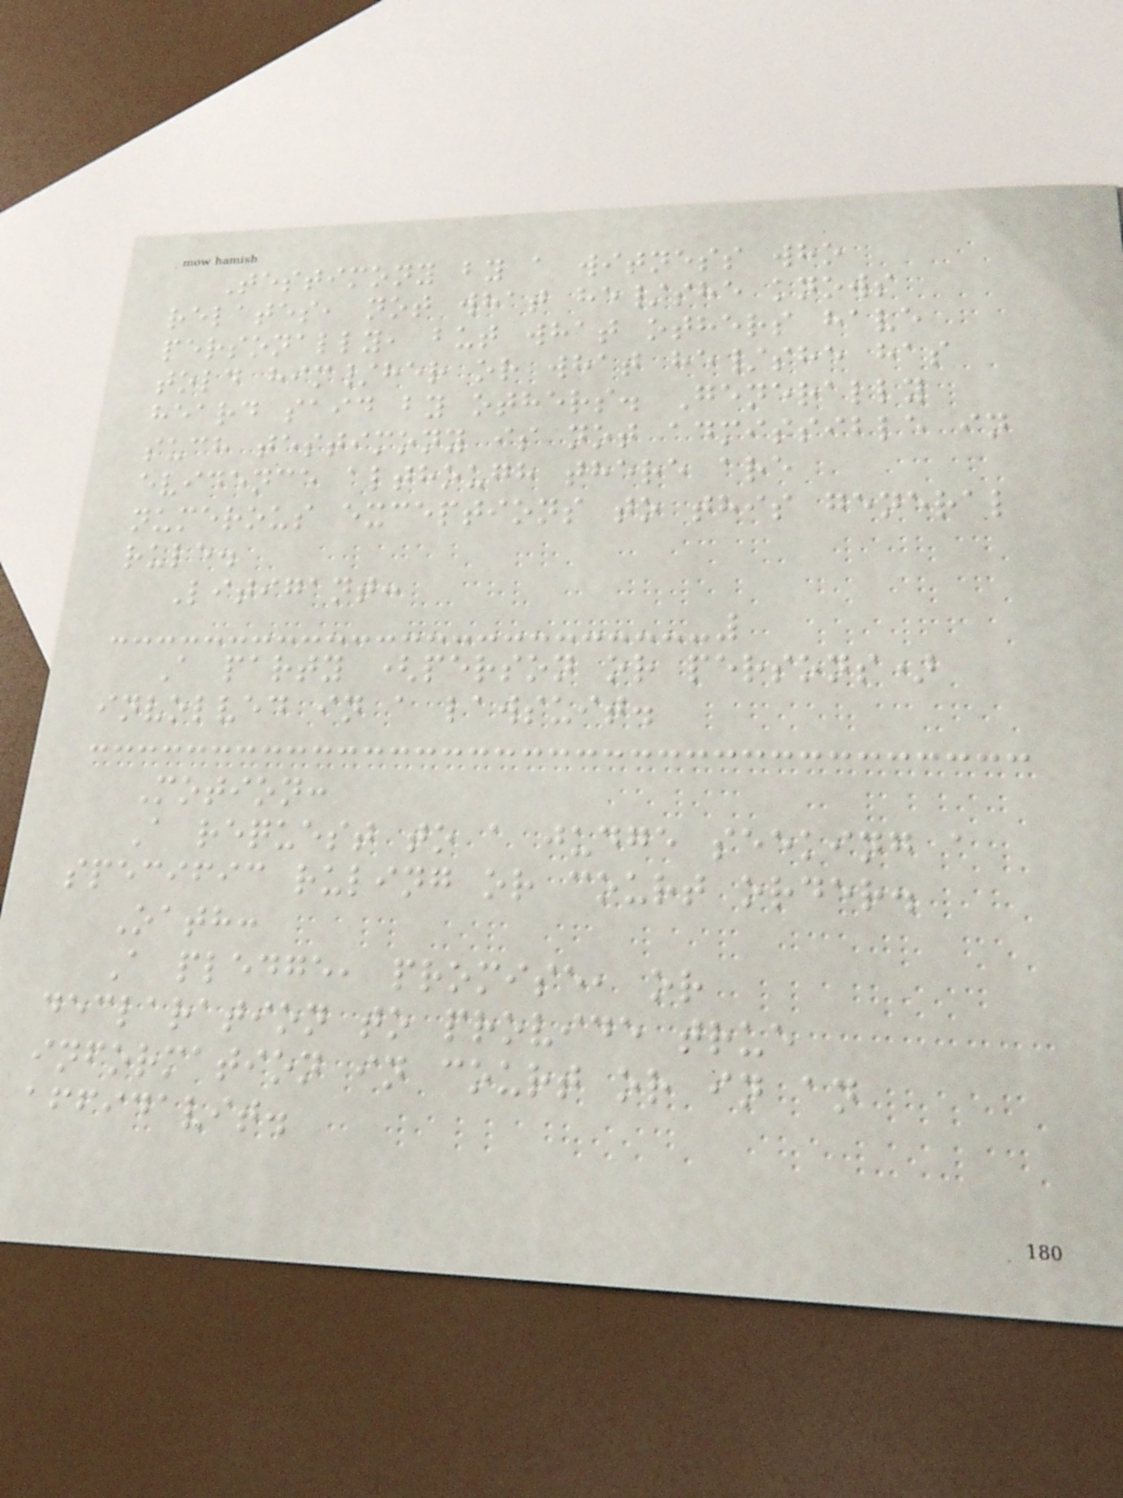Testimony by a witness who
relates, not what he/she knows
personally, but what others have
told him/her or what he/she has
heard said by others. Generally
such testimony is not admissible in
evidence although there are
numerous exceptions to this general
rule.
Litigant:
A party (person or persons)
involved in a lawsuit.
Motion:
A request to a judge seeking a
specific ruling or court order.
Oath:
A pledge, promise, or
declaration to provide true
information in court or in an
affidavit.
